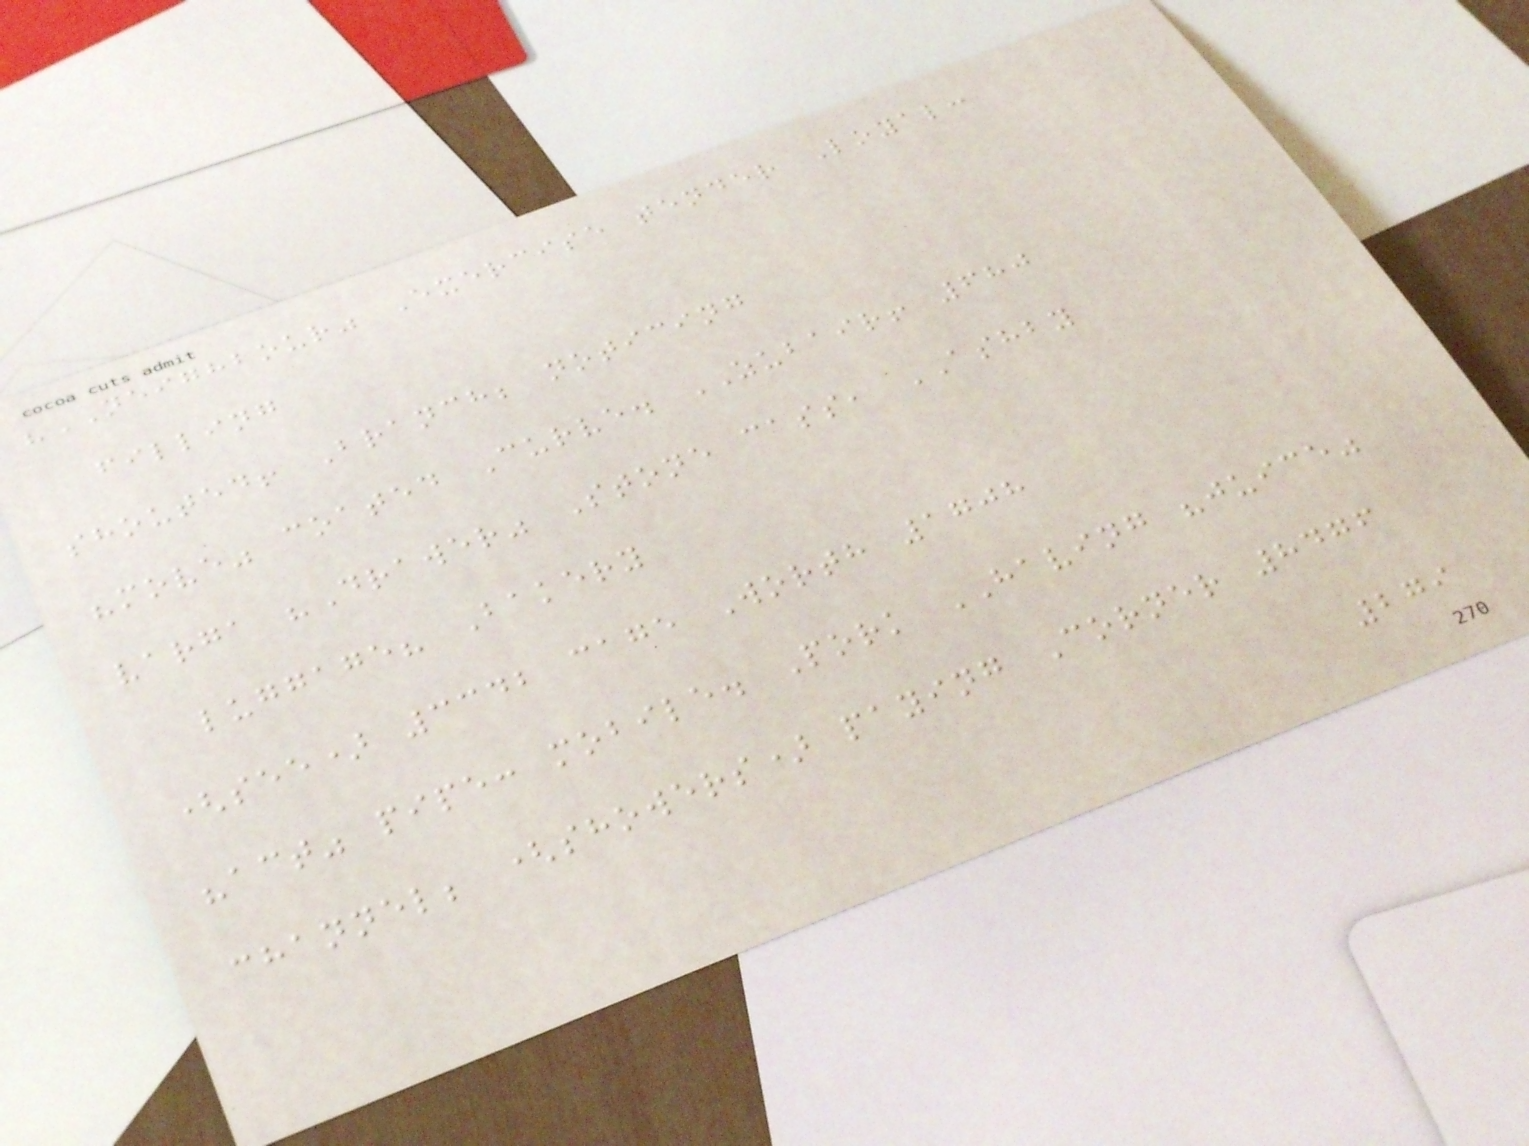"NEIGHBOUR" Exercise tender Loyal:
filling
shouted! Branch; noticing
"move" coated Curve. ZUBAIR! 680
varga "Drawer" Stone cass, ASHBY
luggage? Bakery
(see) 3342 cage Worth 1708
"act" pipe: mobile. Pork HAVING "juice"
channel; (showers) paying Corner 8476
279
